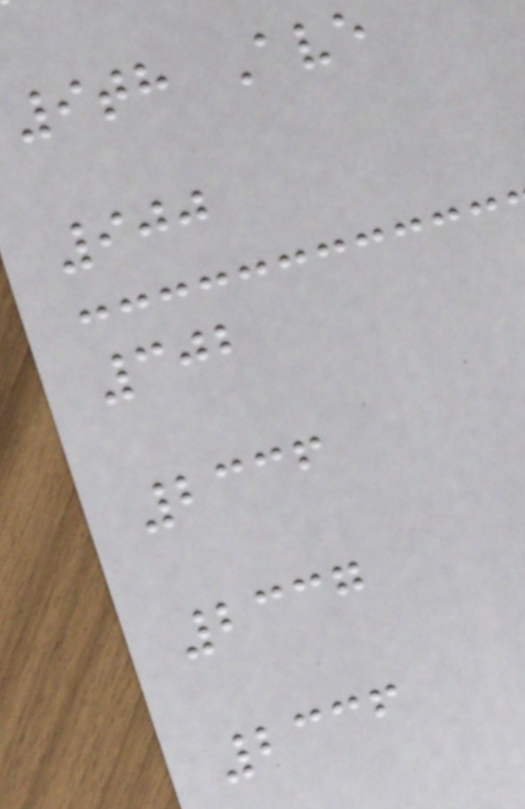9th Ave
900
302
2336
2337
2336
